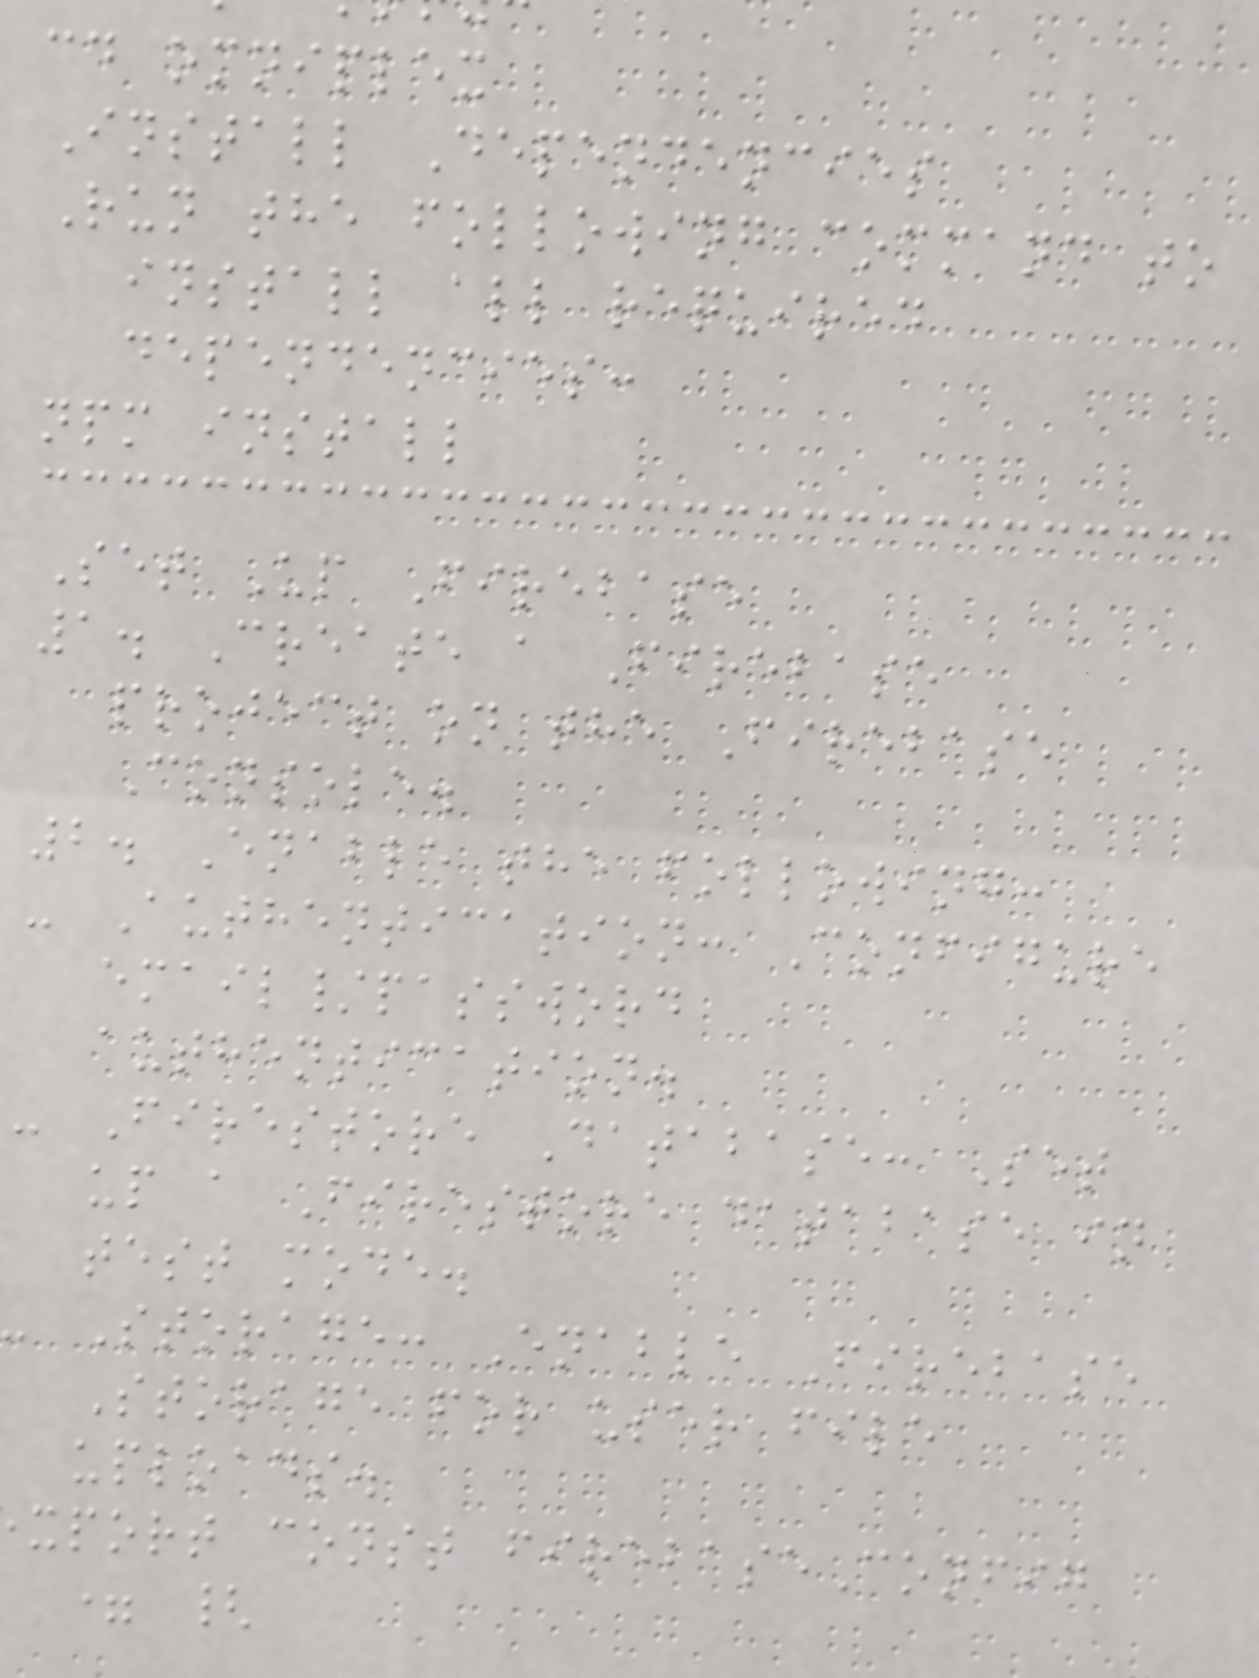cd omniplex
Install Dependencies
Run the following command to
install all required
dependencies:
npm install
Set Up Firebase
1. Create a Firebase
project on the Firebase
Console.
2. Enable the following:
- Authentication: Configure
email/password
authentication.
- Firestore Database: Set
up a Firestore database in
test mode.
Storage: Enable Firebase
Storage for user file
uploads.
xport const firebaseConfig
= {
